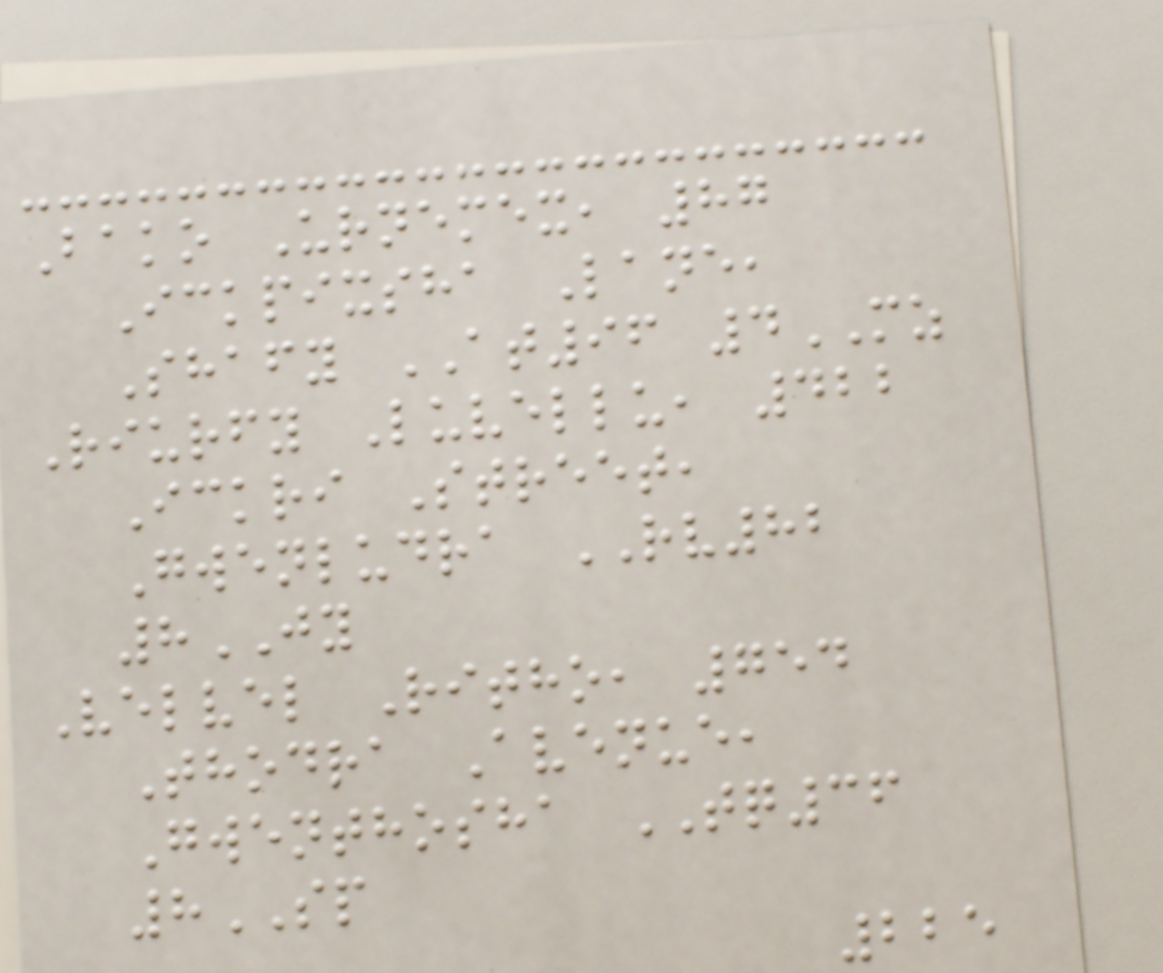Bako Urnemex, 87
Ickpixsha Lane,
Shafy AT96 4MZ
Riurfy Luvellu, 422
Ickri Street,
Gwenludra RV82
8JY
Velvel Ritho, 754
Thodra Avenue,
Gwenthosha TQ36
8SP
225
